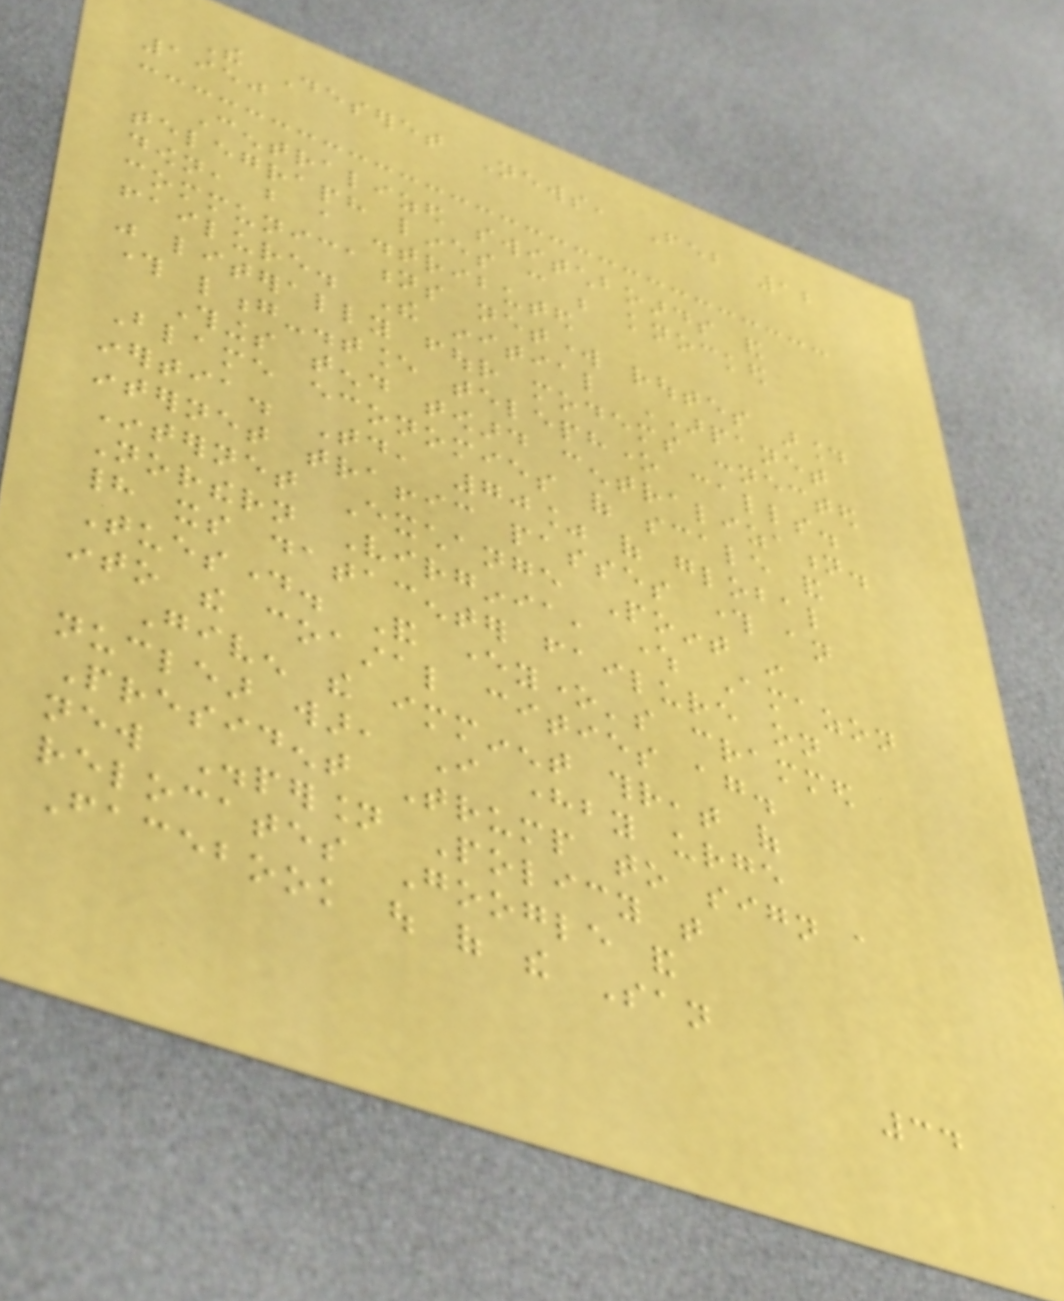The Deseret News, Feb 12
1950
Centralized switchboards and
telegraph lines can be knocked
down, but a distributed
communications network routes around
failure. The initial ARPANET
was literally four modems connected
through long-distance telephone calls.
Things tend toward centralization.
Blame economies of scale and
inertia. Today, 70% of global
internet traffic passes through an
Internet Exchange Point in
Northern Virginia, where Amazon
had its datacenter failure on
Tuesday. And everyone's crammed
into the coastal cities again.
Given the imminent threat of
nuclear war, I hereby urge
President Trump to sign a
new Dispersion Policy that
relocates Google and
Facebook out of the San
34
